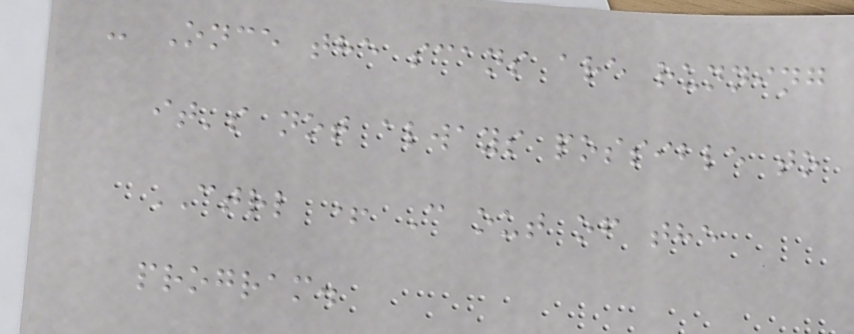- Once the scans are running
it's not always possible to
CTRL + C out of the
program.
